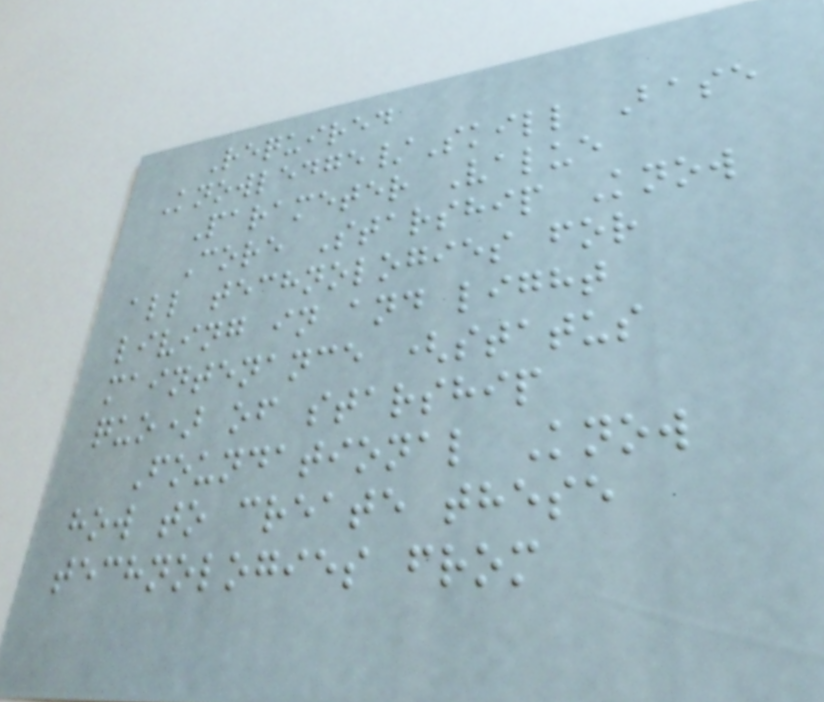Required
Knowledge/Skill Base
Parameter Value
Core Starship Know
all technologies for
living in and light
maintenance (status
quo) of starship
Foundational Know
how to create these
technologies from
